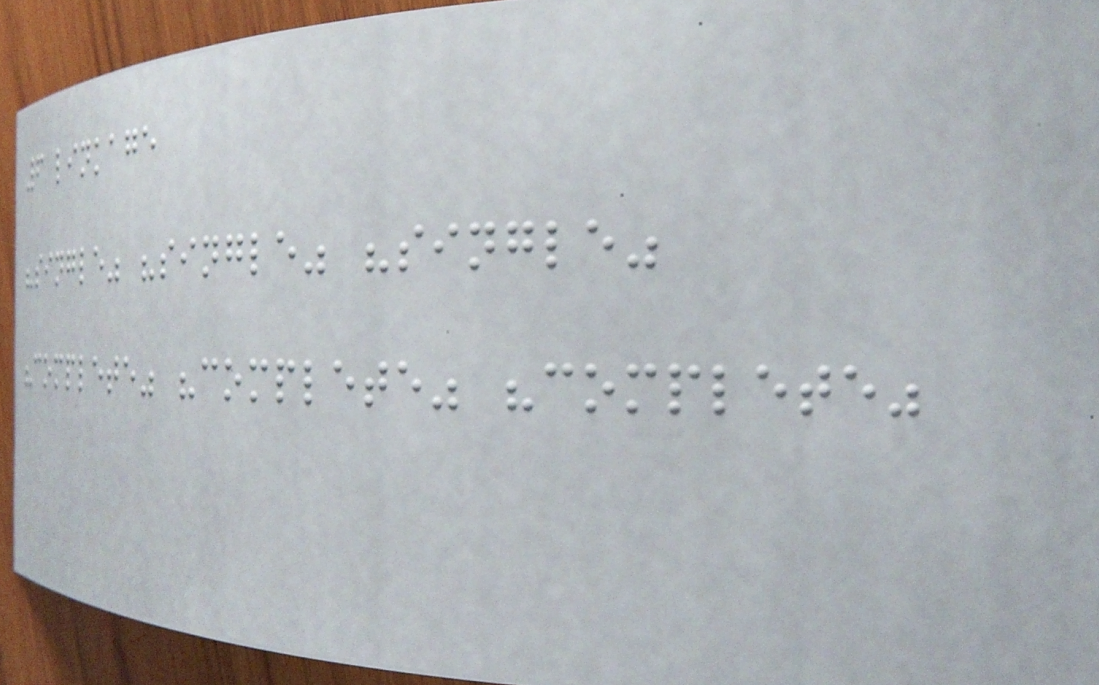6 linkage
"single" "single" "single"
"complete" "complete" "complete"
